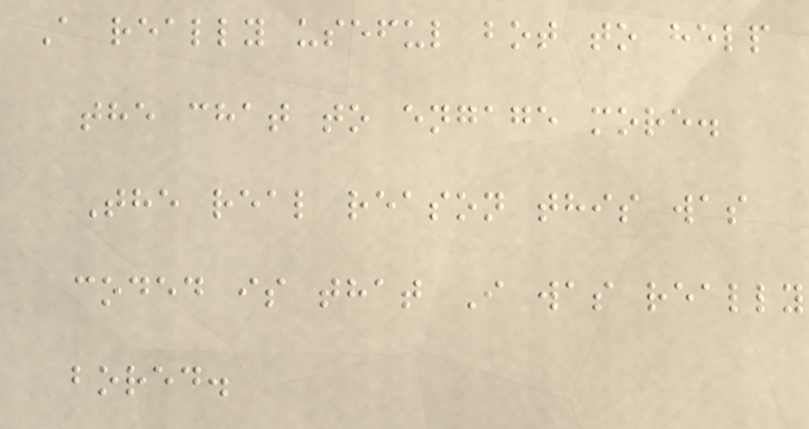A really useful bot to help
the chat to engage more.
The real reason this was
coded is that I was really
bored.
